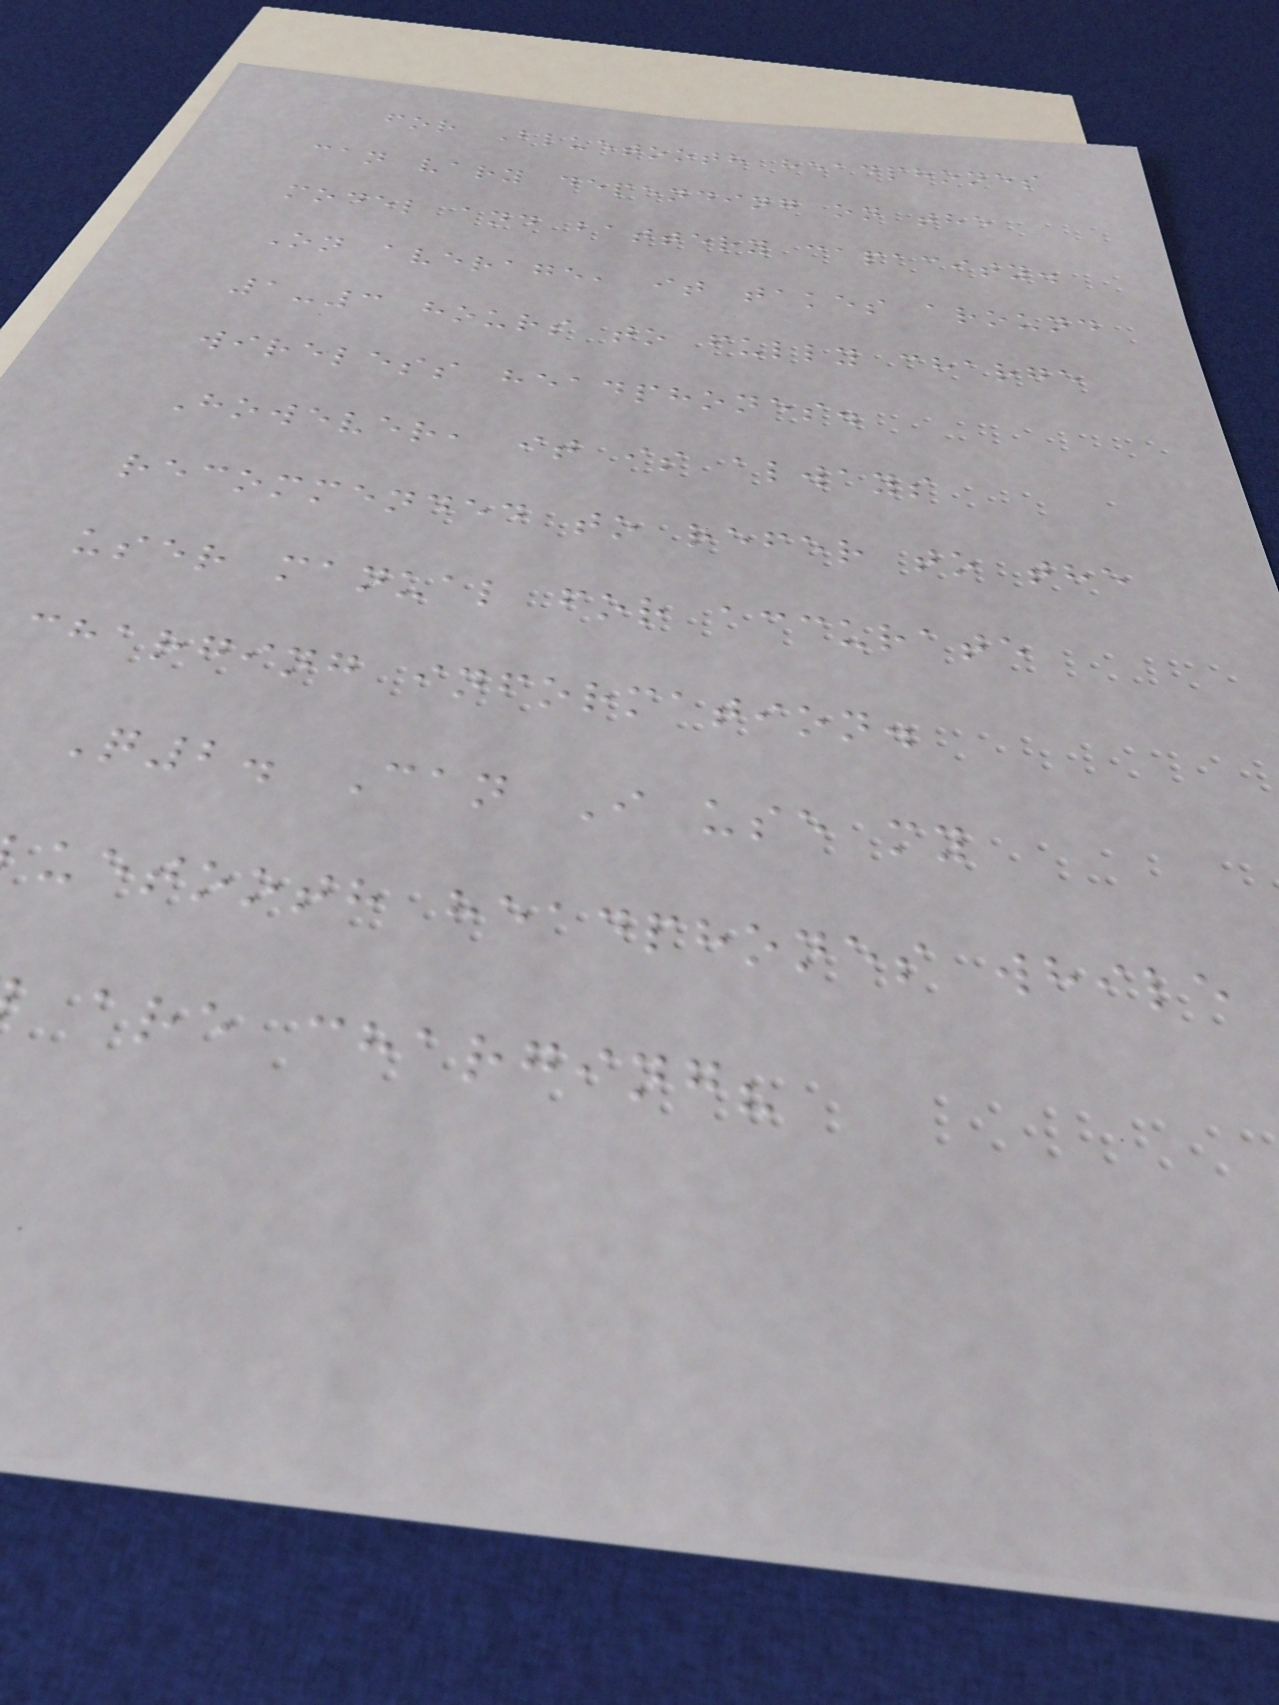for Bluetooth headphones
can vary depending on the
model and battery capacity.
On average, it takes around
1-3 hours to fully charge
wireless headphones.
However, it is always
recommended to refer to the
user manual for accurate
charging information.
Q2. Can I use my
uetooth headphones while
are charging?
